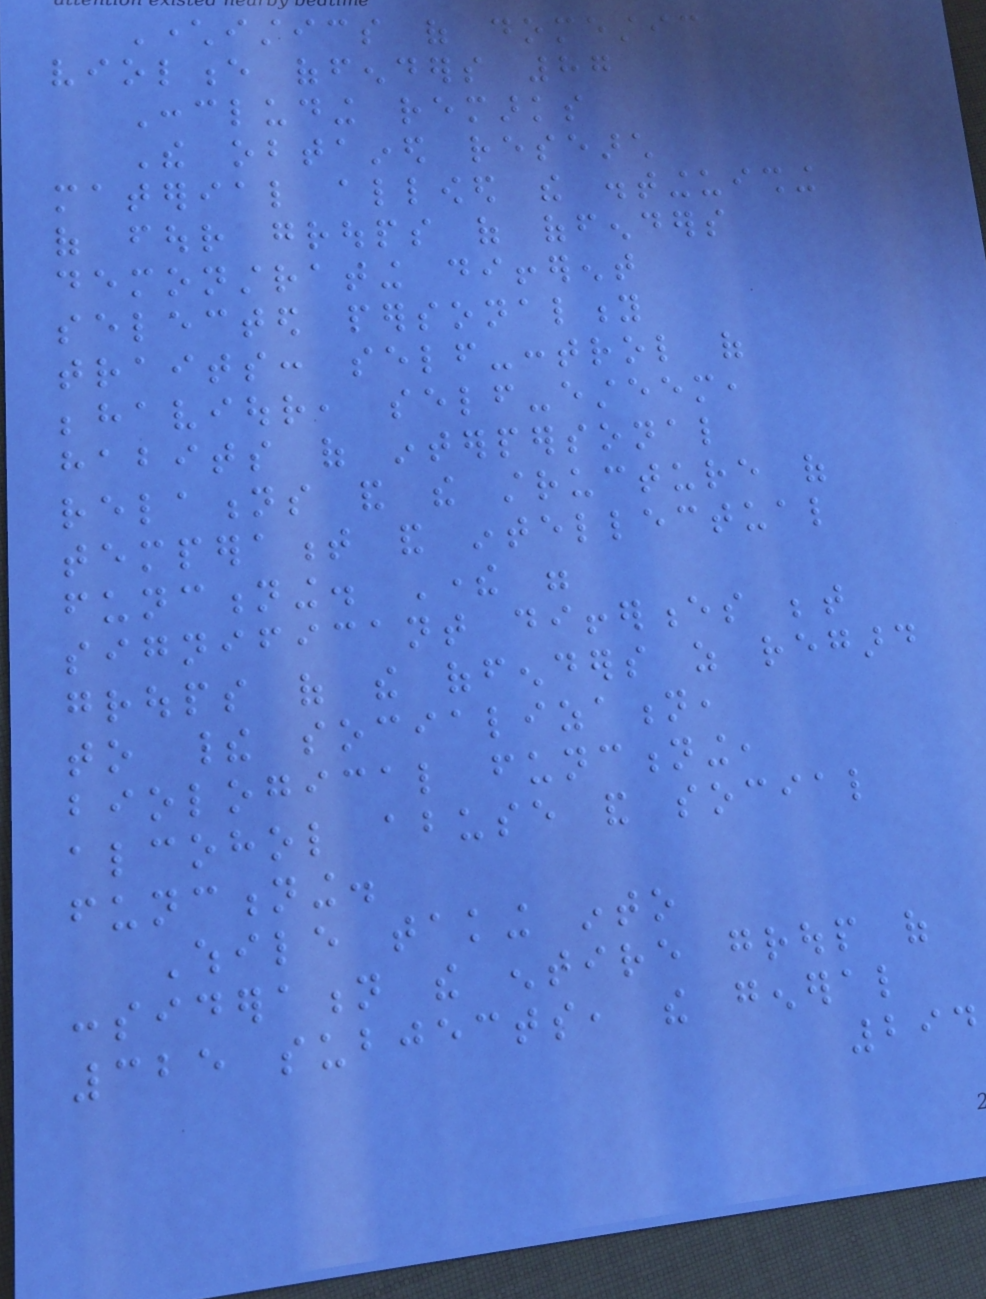Characteristics of domestic
violence offenders 87
Concluding remarks
The obtained research
material allowed the distinguishing
of four groups of offenders
demonstrating different
selected personality
traits: self-control of
behaviour, self-esteem,
habits of interpersonal
relations and the structure of
temperament and intellectual
functioning. There were
significant differences between
groups of the offenders as regard
to their socialization,
biological functioning,
alcohol abuse and social
functioning.
While taking into
consideration the entire group of
325 subjects, the general
294
